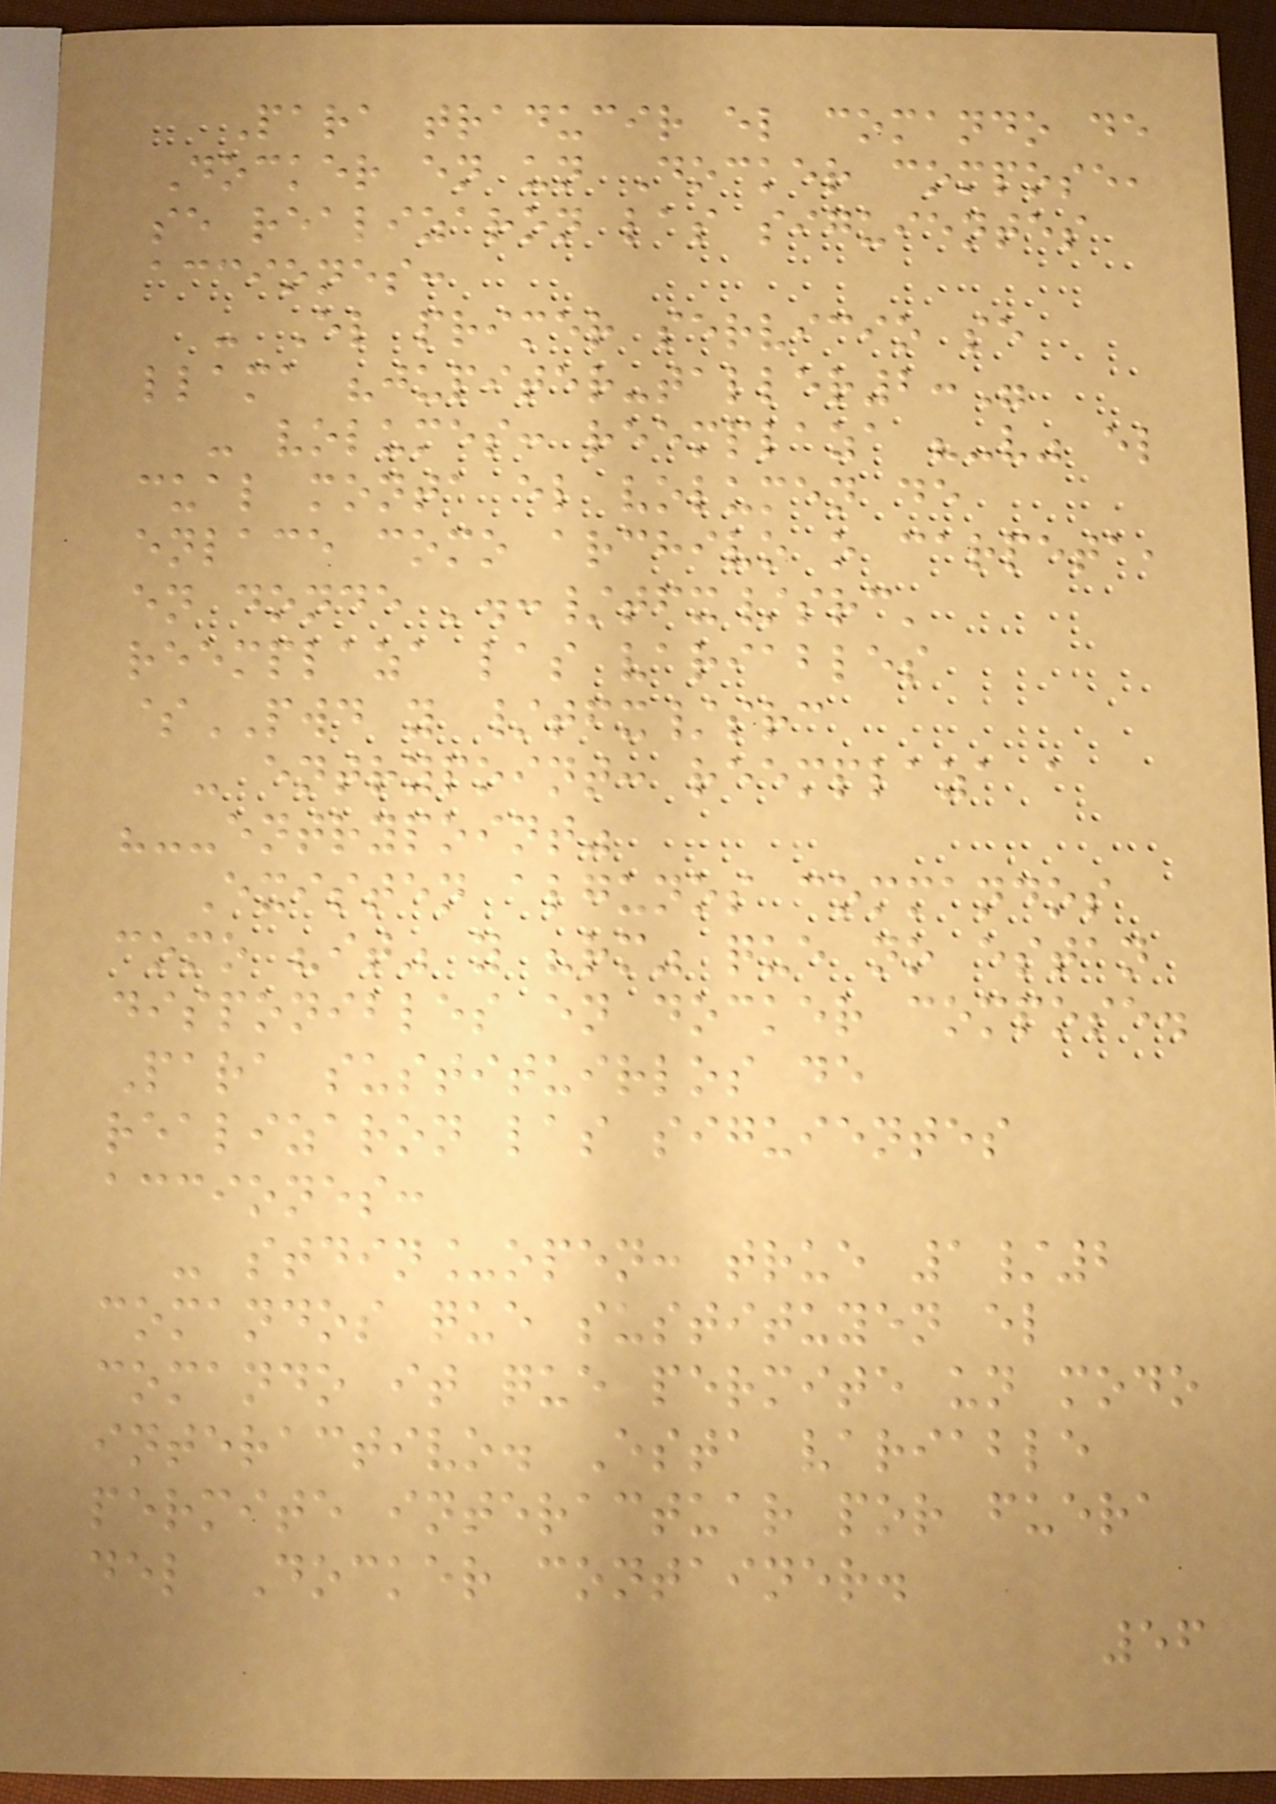Para traducir el comando de
Docker en un Docker compose,
se realizaron las siguientes
acciones:
- El primer servicio se
llama "jupiter-taller2:"
- volumes: reemplaza "-v" el
cual monta el volumen de
enlace como archivo o carpeta,
en donde '.:/tfx/src'
reemplaza las variables
$PWD y /tfx/src
- entrypoint: reemplaza a
"--entrypoint"
Existen algunos commandos
como "it" y "rm" que no estan
disponibles en docker compose.
Para sustituirlos de
realizaron las siguientes
acciones:
- stdin_open: true 1/2
comandos que sustituyen el
comando it que permite un modo
interactivo. Esta variable
permite interactuar por fuera
del Docker container.
56
